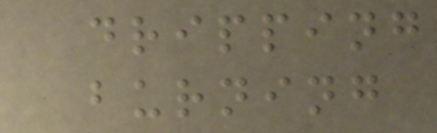dripping
burning
